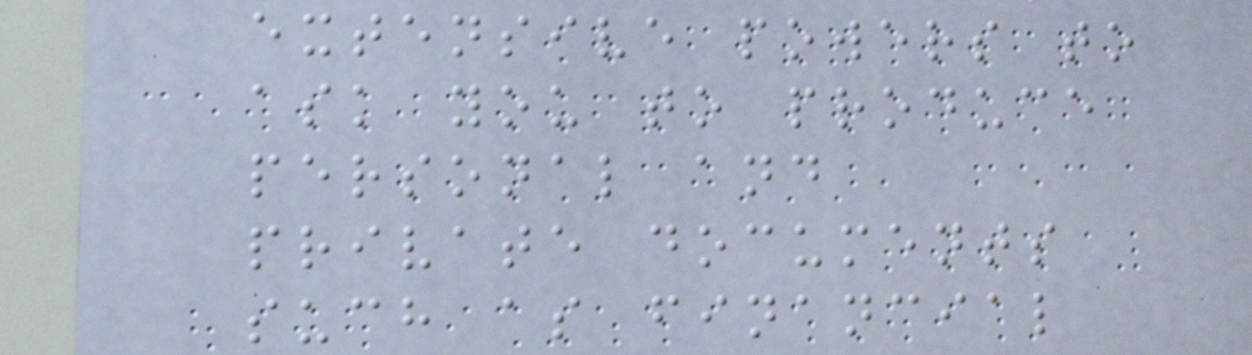extensive powers to
ask you to produce
personal and
private documents
such as financial
